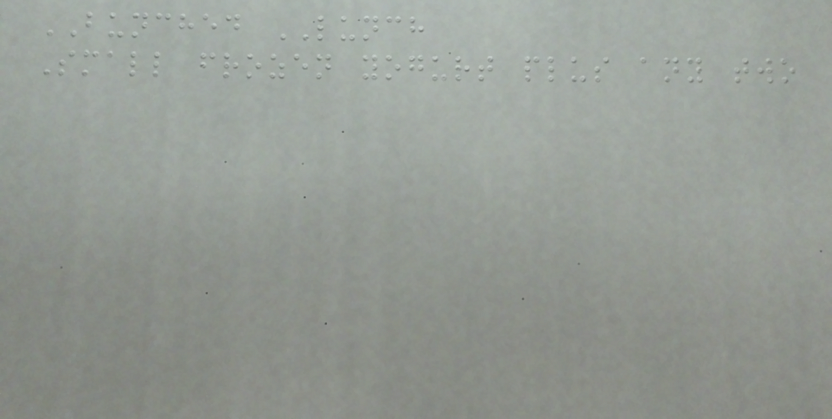BUNCHED LUNCH
Small frozen yogurt plus any two
